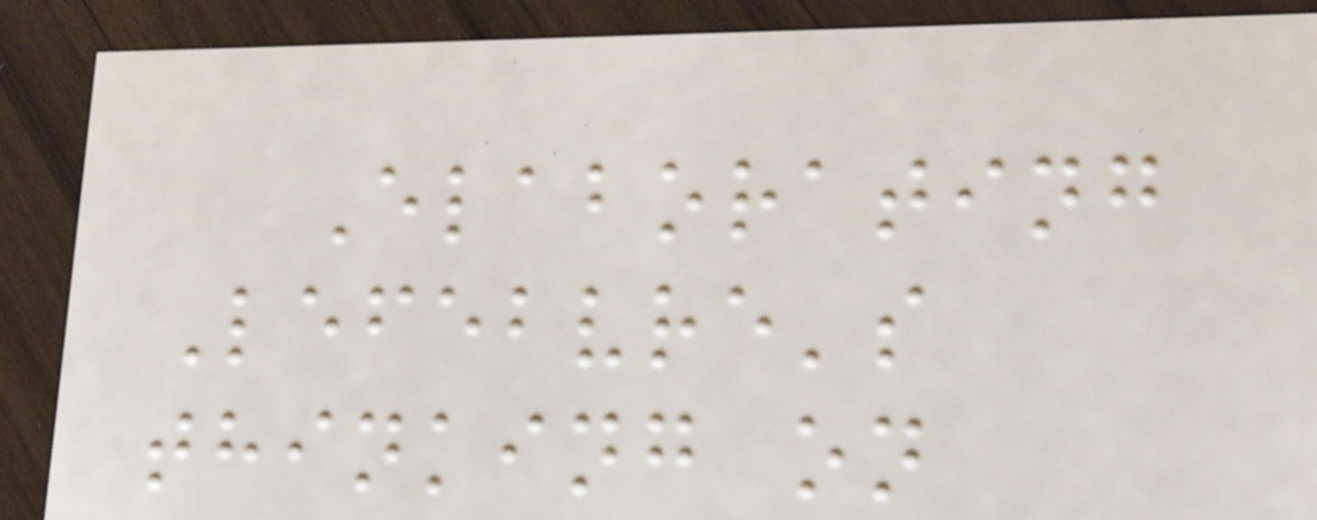Elaborating
Lefebvre's
thinking on
